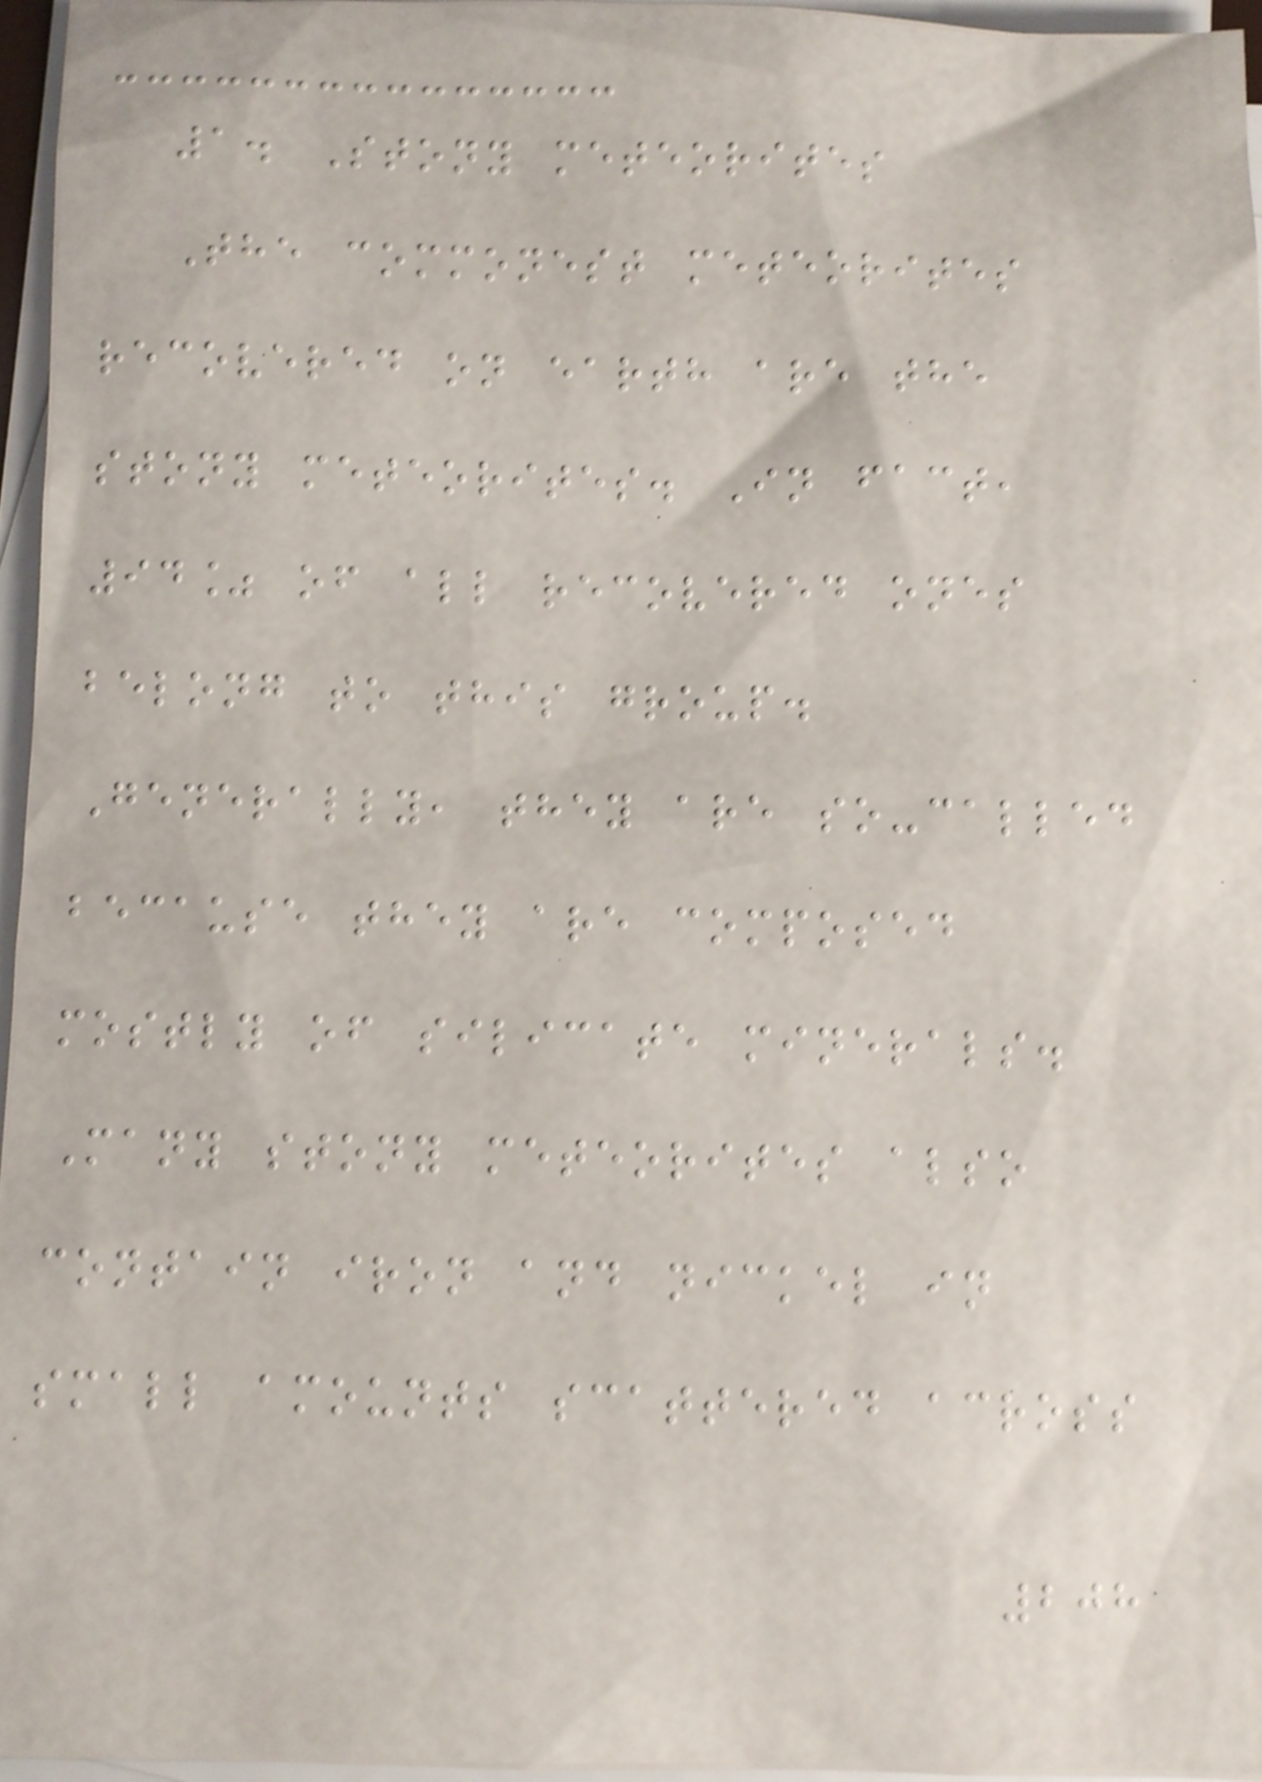1. Stony meteorites
The commonest meteorites
recovered on earth are the
stony meteorites. In fact,
94% of all recovered ones
belong to this group.
Generally, they are so-called
because they are composed
mostly of silicate minerals.
Many stony meteorites also
contain iron and nickel in
small amounts scattered across
208
